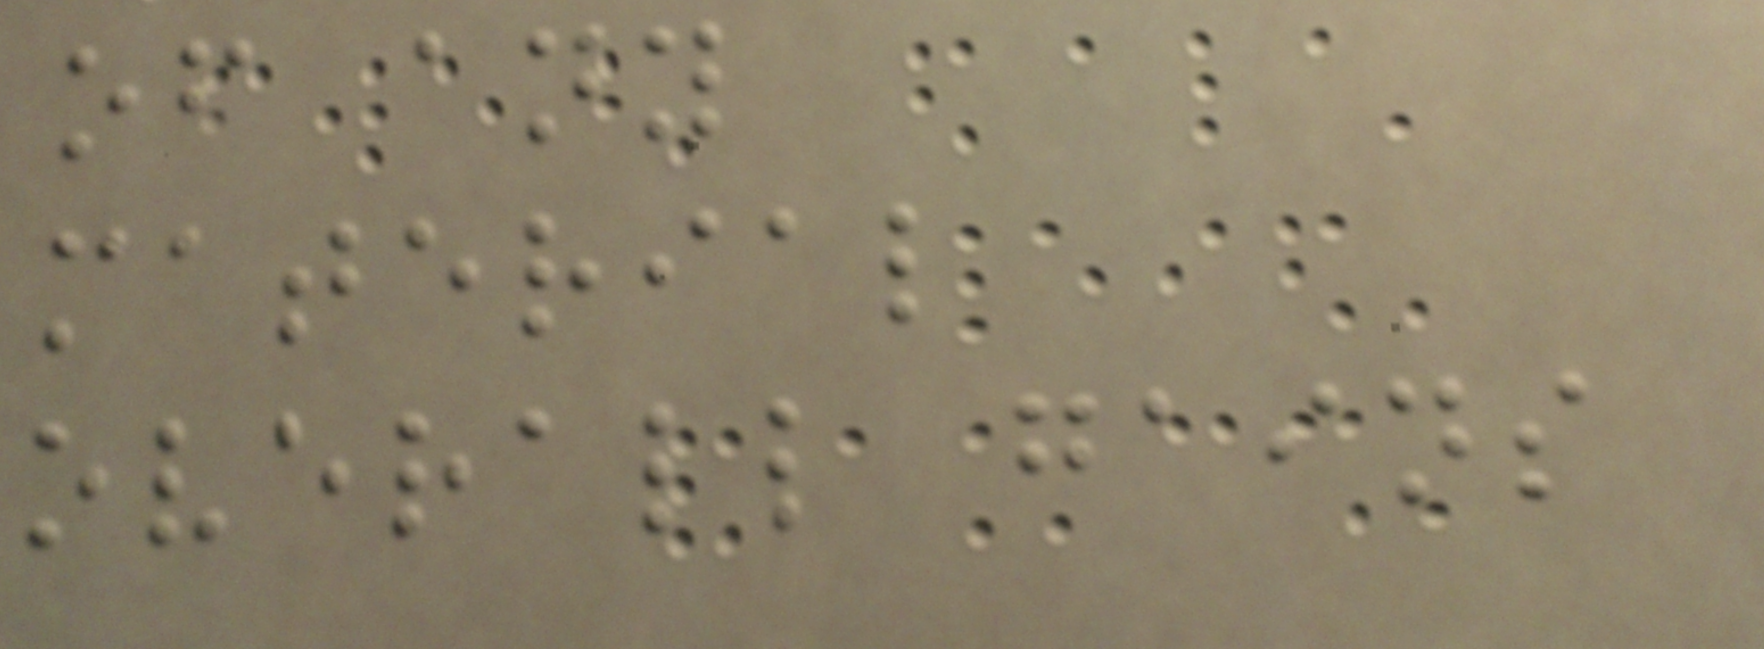of any
material
overall gains
